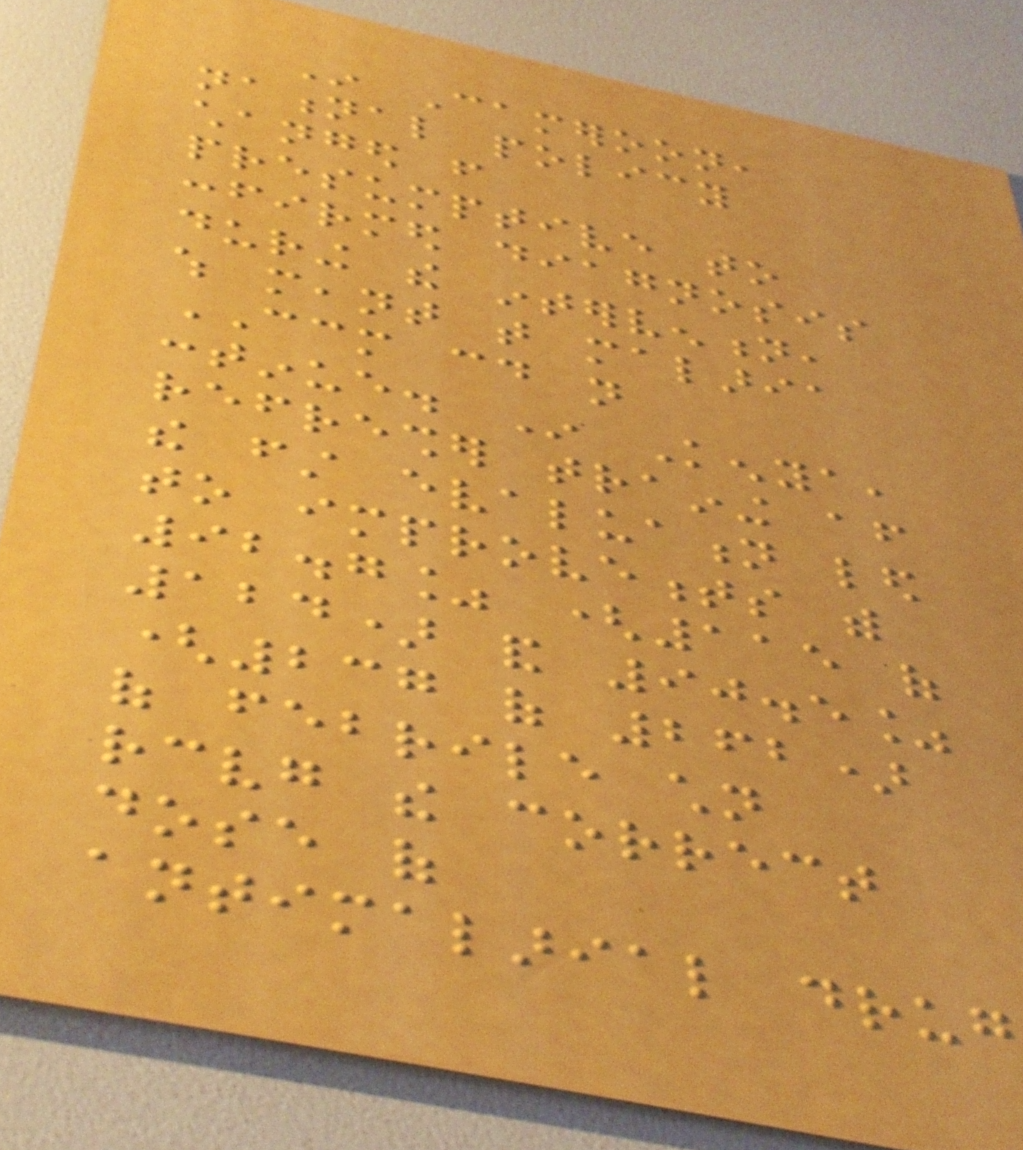In Cameroon,
national policy
changed from
presumptive to
confirmed diagnosis
during the intervention,
which meant that malaria
CCM could not
continue. In Kenya,
refresher training after
the first evaluation led
to improvements with
92.7% (115 of
124) and 90.5%
(237 of 262)
of febrile children
receiving the correct
dose of
antimalarial drug
